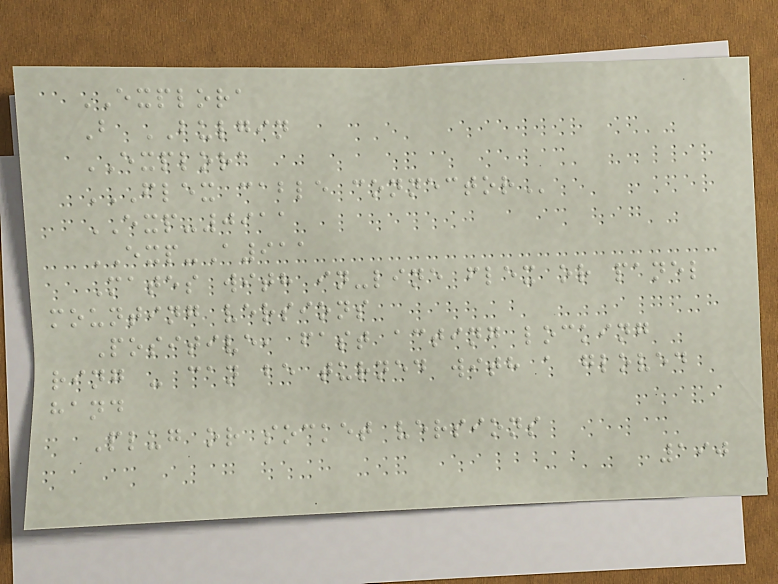EXPLORA
B BULGIN
EXPLORA
FLEX CABLE CONNECTOR
EXP-0911
EXP-A911
Mates with in-line flex or panel
mounting versions
Positive, fast acting locking
ring - can be turned with a gloved
hand
Plug or socket versions
190
